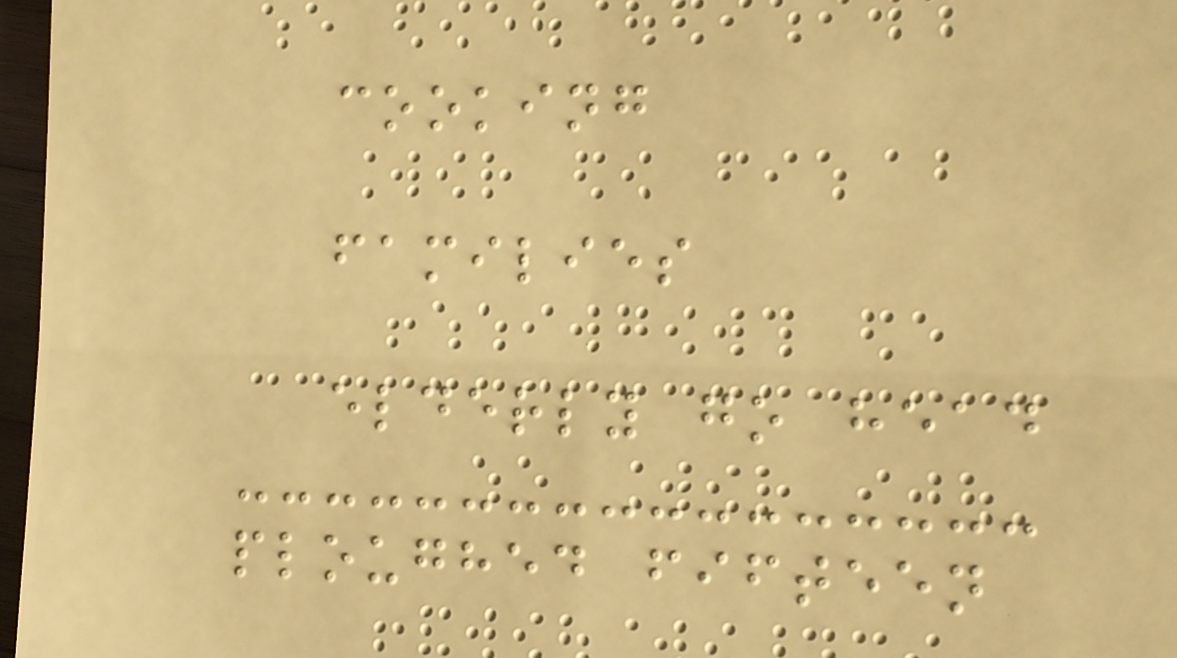cooking
families
elderly go head
ploughed fifteen
